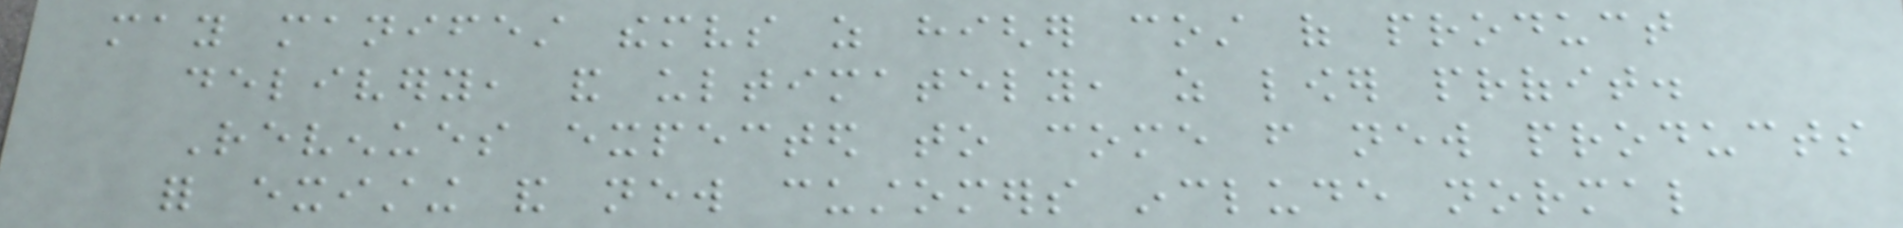may manifest themselves as higher cost of product
delivery, and ultimately, as lower profit.
Revenues expected to come from new products
for existing and new customers include normal
